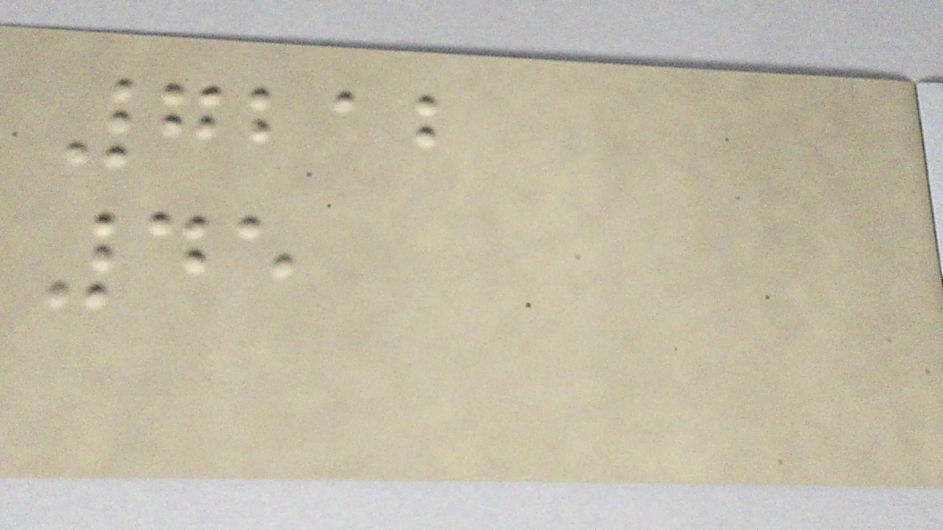7212
45
